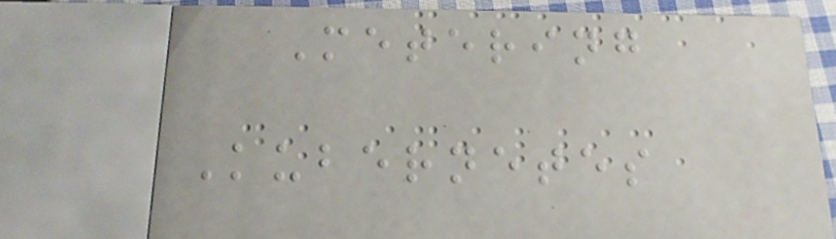Metering
Kubernetes
